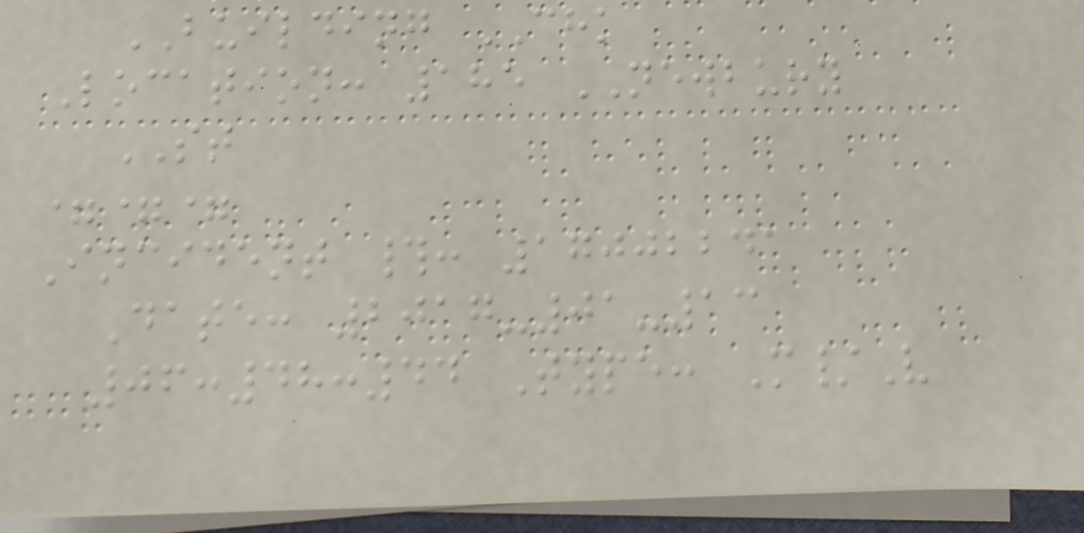BUILDING CHK
Location: 185 NEWBURY
ST
===
Incident #: 17002241
Date: 2017-01-13
06:48:44 Type: M/V
